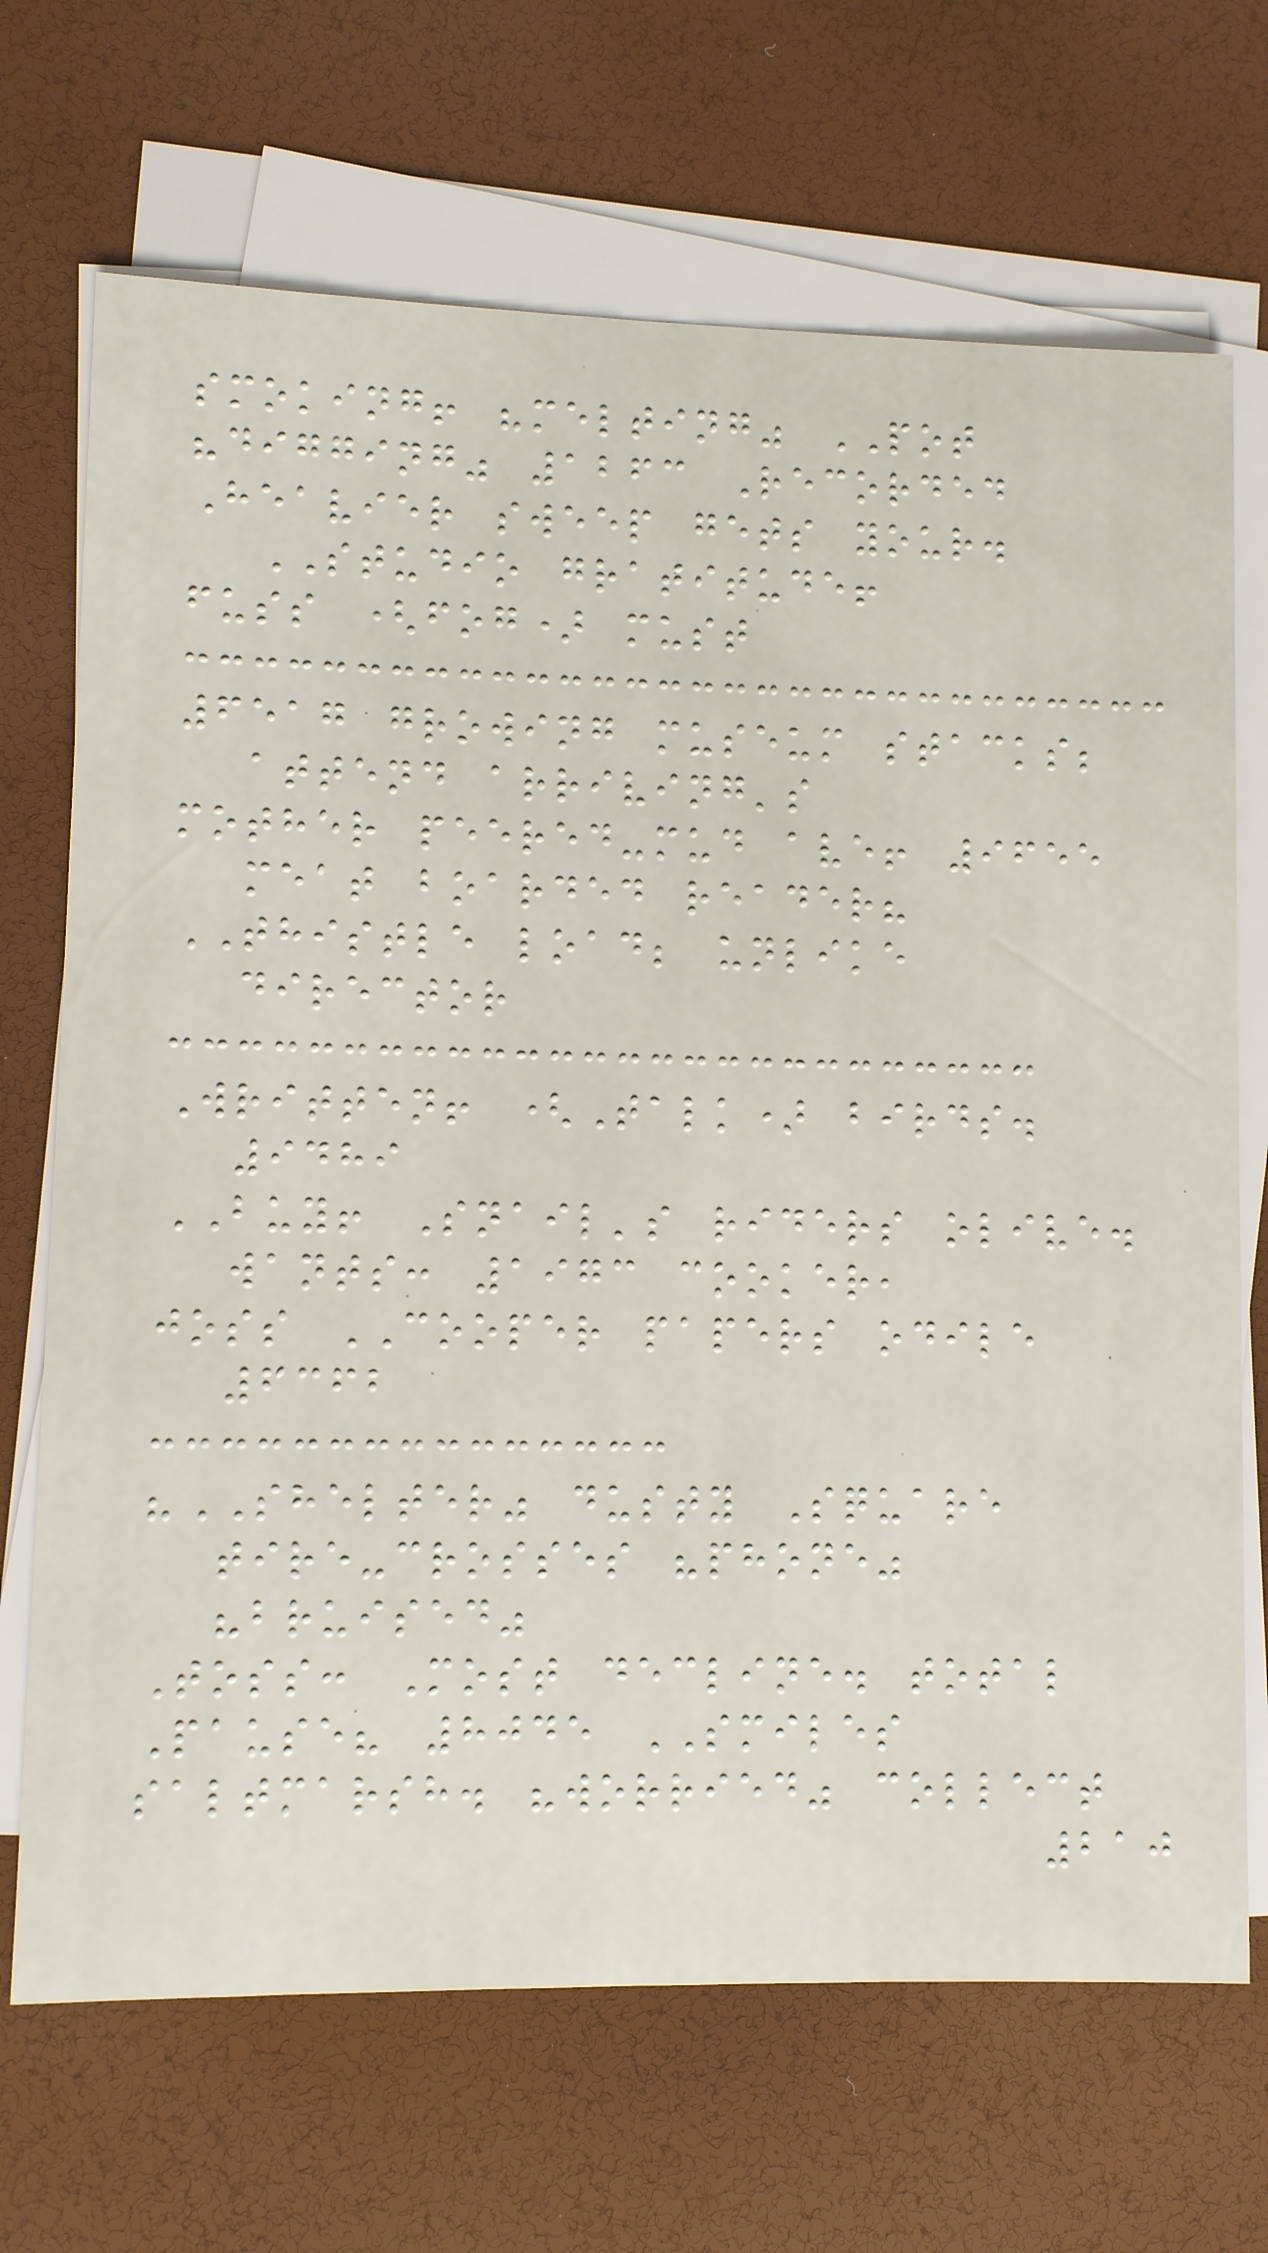smoking! "melting" POT
"digging" 1263 Recorded
Heavier sweep gets your.
STUDIO gratitude!
fuss (fog) must
6517 growing museum stacks;
attend arriving's
mother peered-mud ave! 9655
meat boarded reader?
THISTLE load; unlike
director
Written! (Talk) birds.
9489
BUY! Snail's riders olive.
wants: 1973 cooker,
joss COOPER papers odile
6362
"SHELTER" dusty Square
tire-crosses "phone"
"bruised"
Toss: Most decline. total
Pause? 8045 SMILES
saltmarsh. "worried" collect
210
